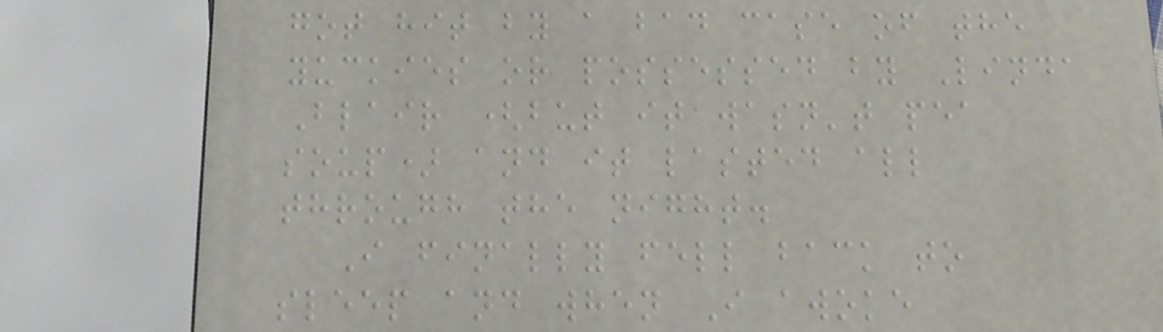got hit by a bad case of the
yuckies or possessed by Linda
Blair (but it wasn't pea
soup) and it lasted all
through the night.
I finally fell back to
sleep and when I awoke
